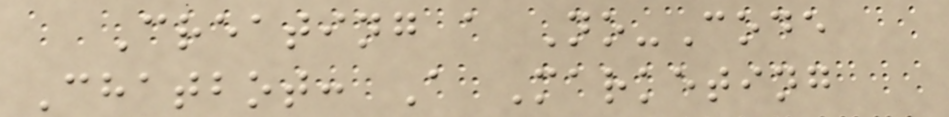Creating a No-Code
Chatbot: A Marketing
